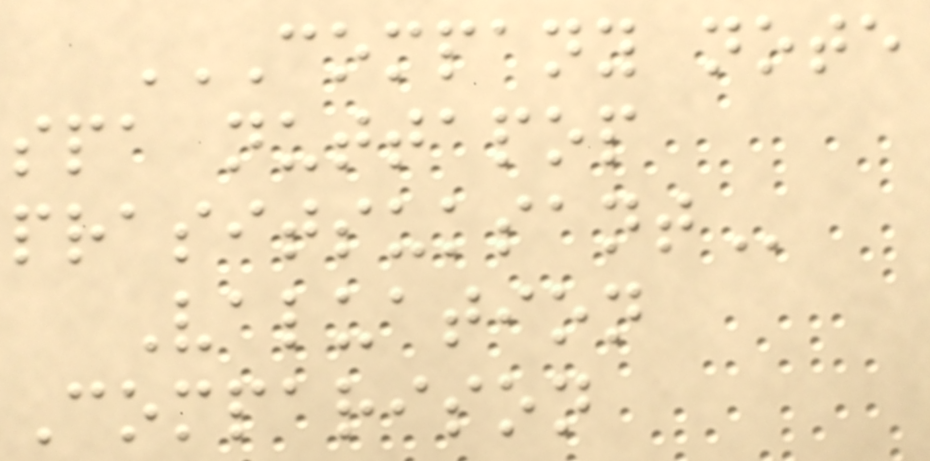COMPANY NOTE
SPA NUTTAPOP
PRASITSUKSANT
Valuation
Comparison
